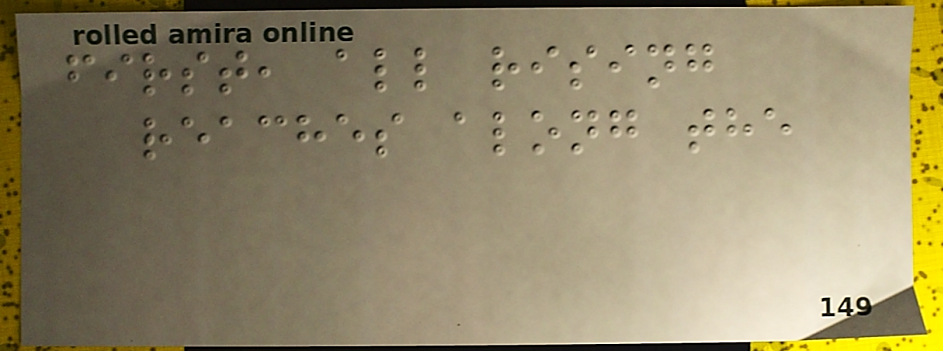first, all rising
reaches along the
